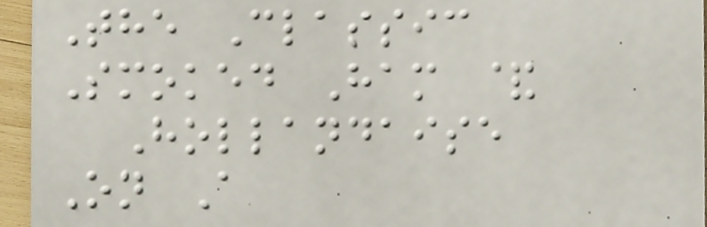The Classic
Smoked Ham &
Hollandaise
On A
